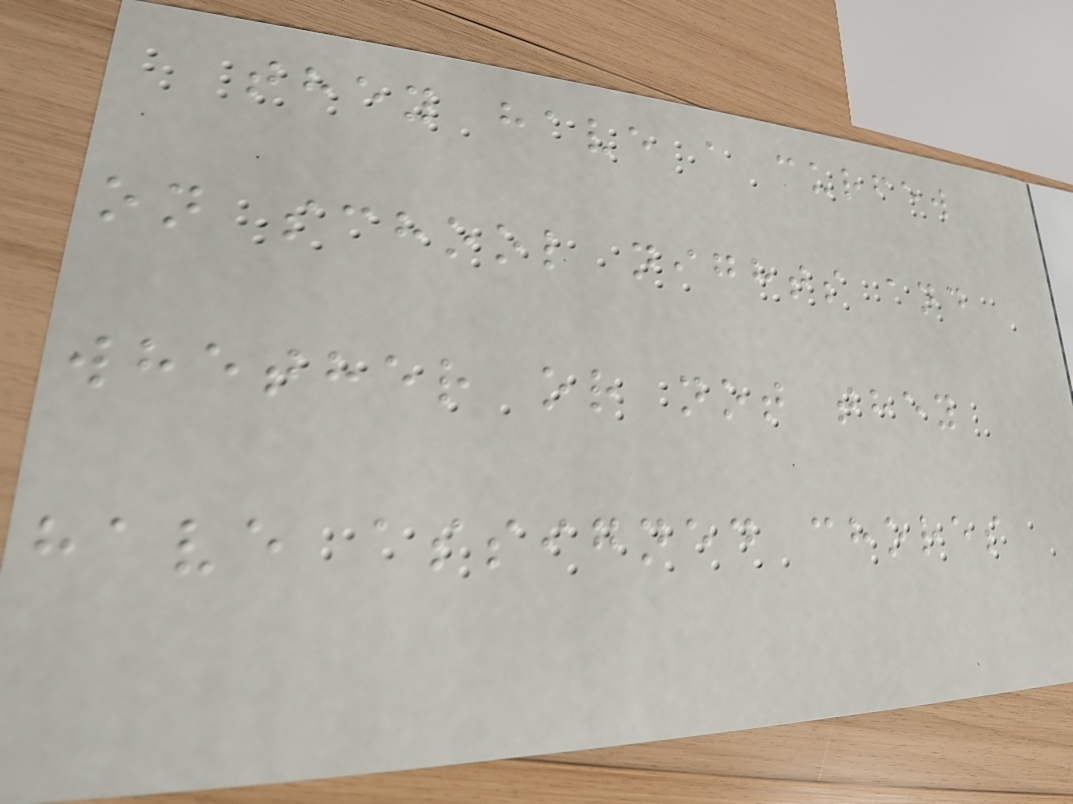they have a curfew
on school nights and
whether or not they
have assigned chores
